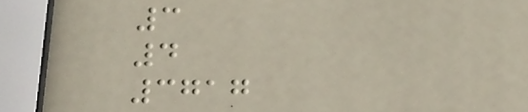3
4
3717
